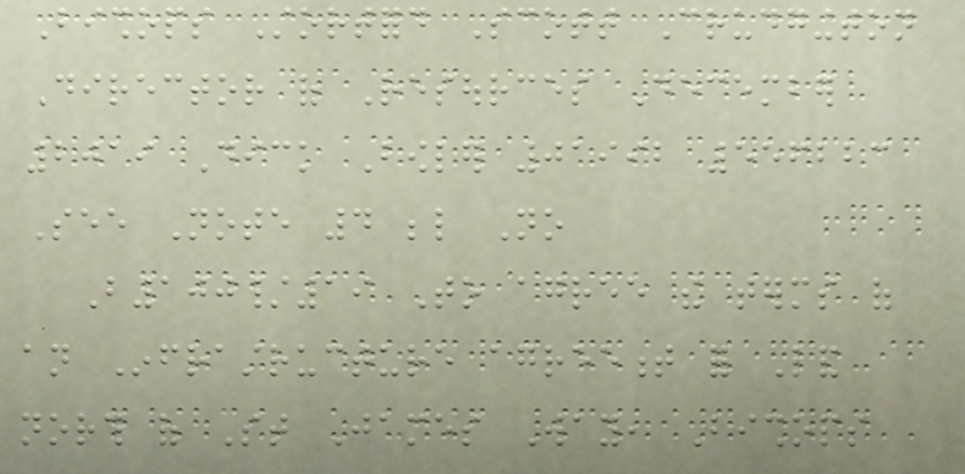Bishops Stortford Scott Crudgington
Director of Resources December
2019 Dick Bowler 01992 556223
See Note 4 below No
B100/19 To agree the terms of
an Infrastructure agreement for Land
north of St James Way, Bishops
